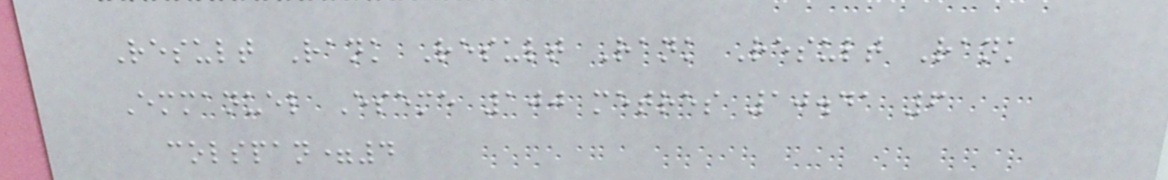Result Rank Result Rank Result Rank
Emmanuel Eseme 100 metres 10.41 6
colspan=4
